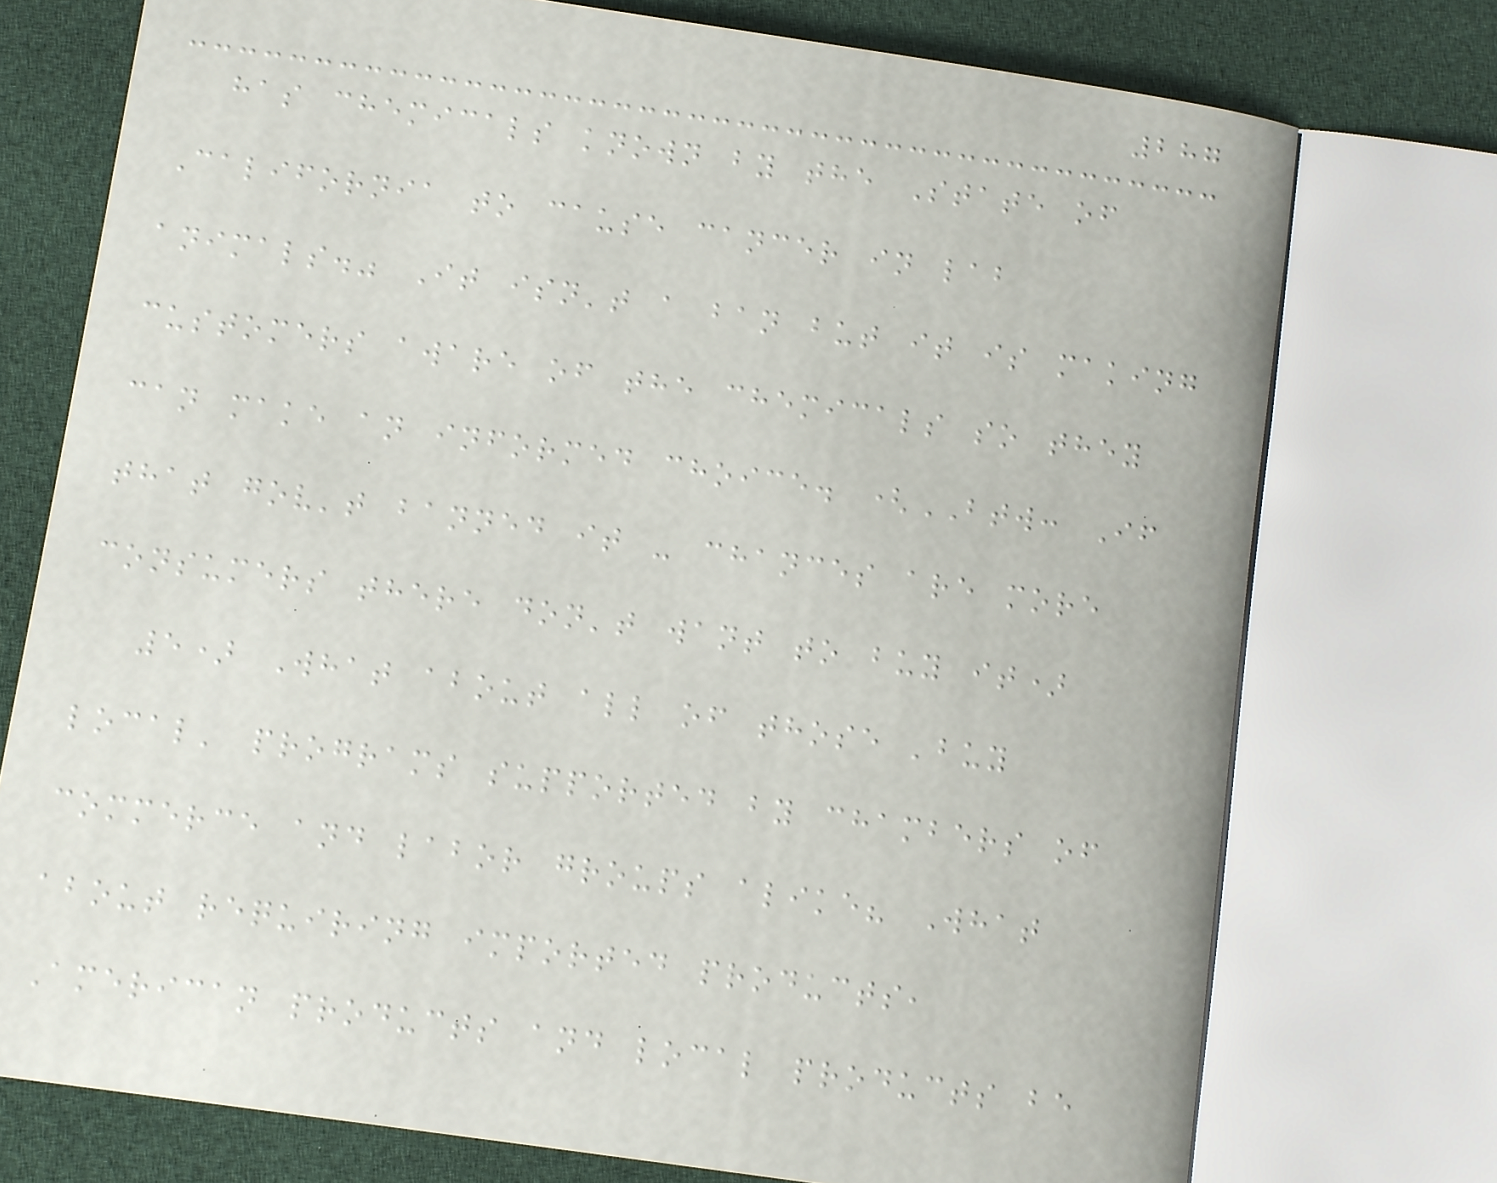287
has chemicals known by the State of
California to cause cancer in lab
animals." It isn't a ban but it is making
customers aware of the chemicals so they
can make an informed choice. (BTW: If
that gov't banned it - chances are more
consumers there don't want to buy it)
5) What about all of those 'buy
local' programs supported by chambers of
commerce and labor groups alike? What
about requiring imported products,
American products and local products be
